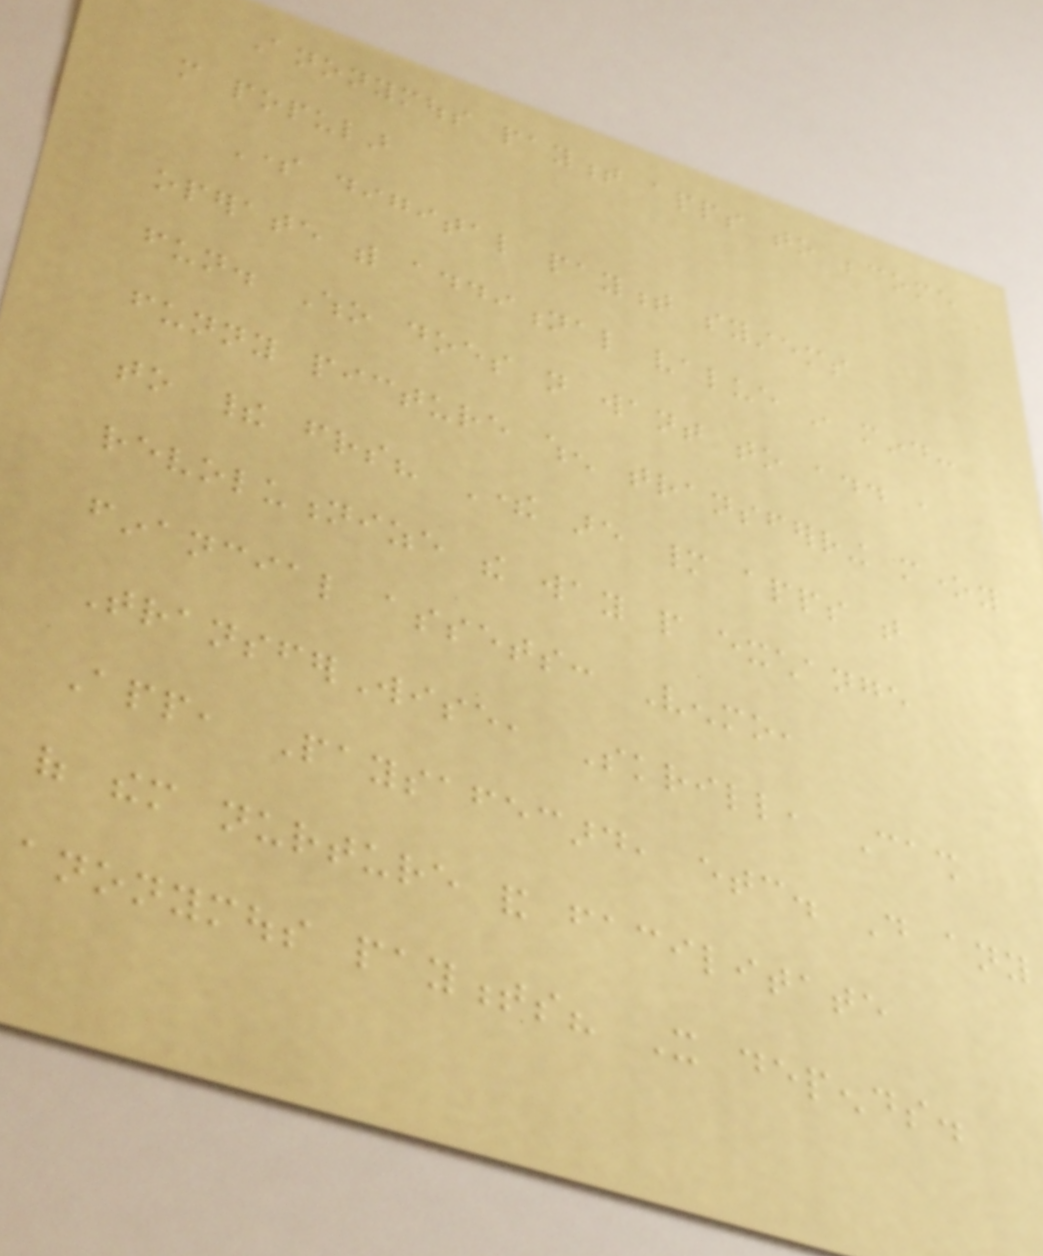Anonymous payment apps to become
more popular
Some digital payment systems
operate with additional value in mind:
fun. Who does not want to add a
funny picture when transferring money
to their friends? There are many apps that
revolutionize the way people exchange
financial assets: Venmo,
TransferWise, Skrill, Cash
App, Paysafecard, etc. Do any
of them nurture and facilitate
anonymous payments? It depends.
